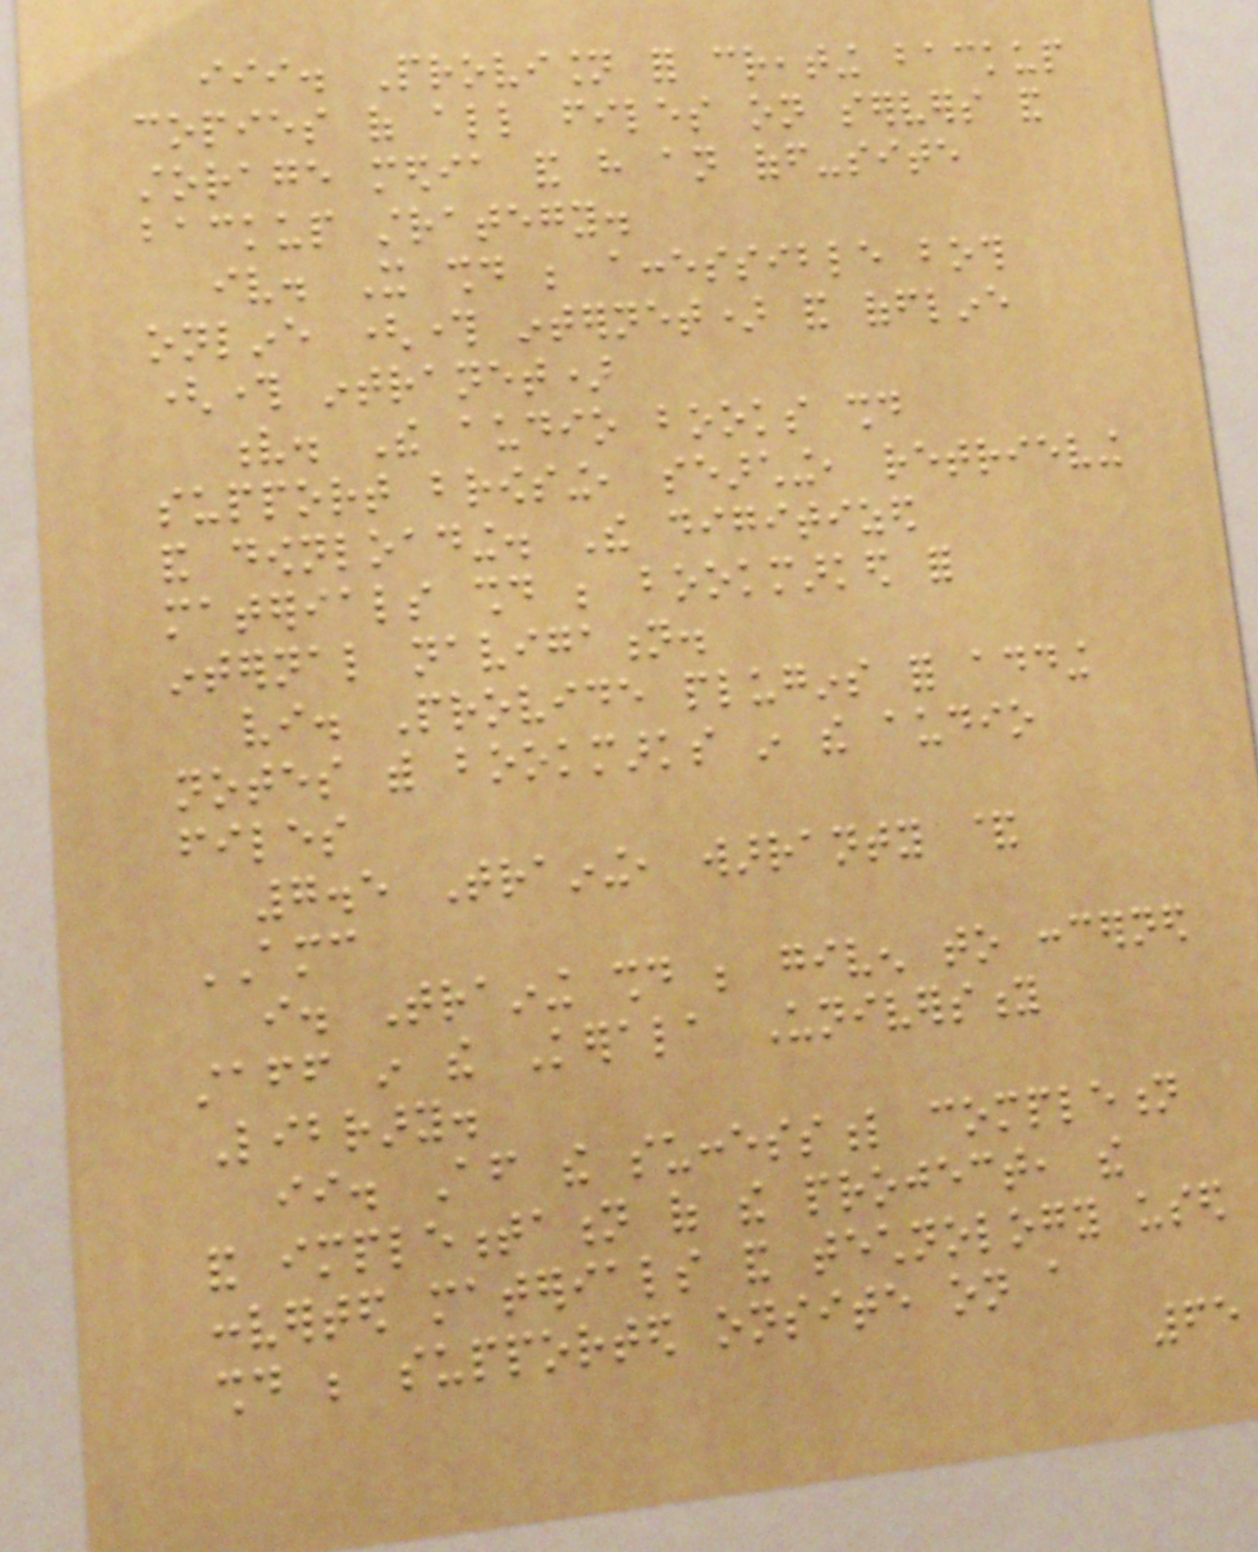iii. Provision for creating backup
copies of all files on servers and
storage media and have an off-site
backup strategy.
iv. It should be accessible both
online (through internet) and offline
(through intranet)
v. The audio books should
support browsing, searching, retrieving
and downloading. The digitized
materials should be bookmarked for
internal navigation.
vi. Provide plugins for adding
notes with bookmarks in the audio
files
7.5 Training, warranty &
AMC
i. Training should be given to concerned
staff in the Kerala University
Library.
ii. After the successful completion
and implementation of the project, the
converted materials and technology used
should be supported onsite on a
65
